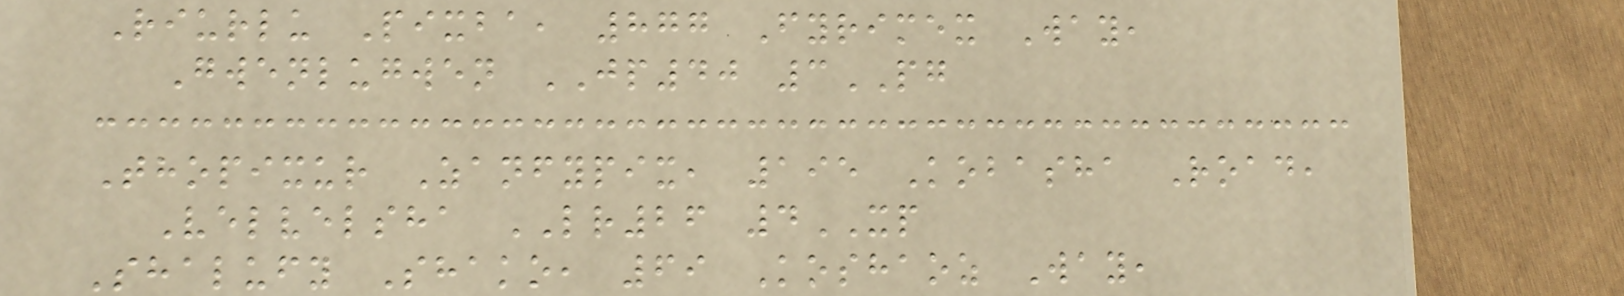Riurlu Pixba, 877 Fyrimex Way,
Gwenlugwen JP40 3PG
Thopixur Zanfypix, 195 Kobasha Road,
Velvelsha LR26 4XP
Shalufy Shako, 69 Koshaoz Way,
